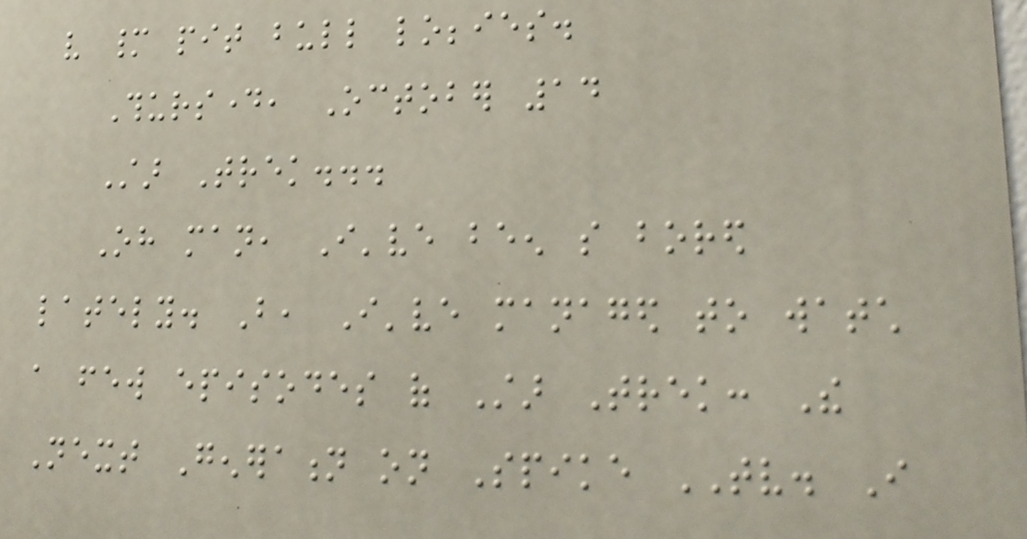very many pit bull lobbies.
Thursday, October 14
Star Trek...
Oh man, I've been so bored
lately. But, I've managed to watch
a few episodes of Star Trek: The
Next Generation on Spike TV. I
